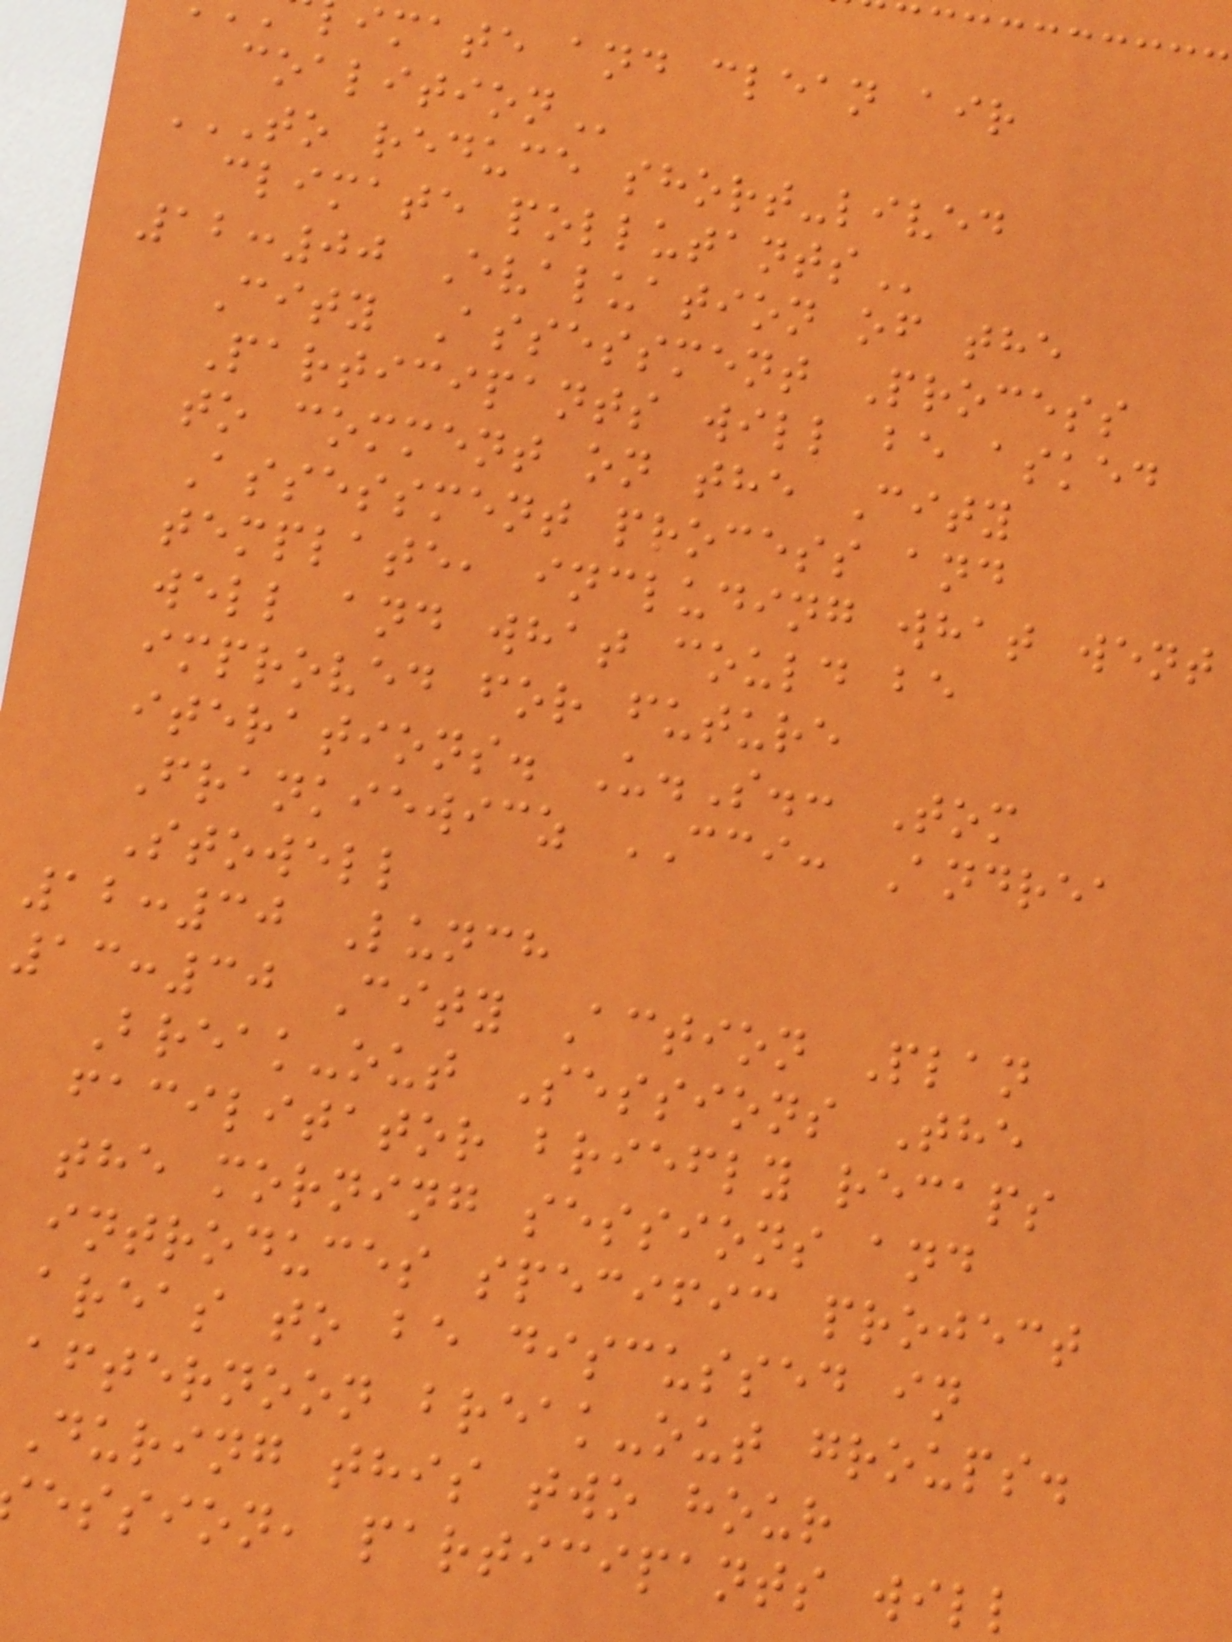imate and clean air
TO REDUCE SHORT-LIVED
climate
12:00 Evaluation of the
City Assessment Process
Participants will be asked
to comment on the City
Assessment process and
template, including what went
well and what could be
improved for future
iterations. U.S.: Tom
Frankiewicz CCI: Andrea
Stowell
12:30 Lunch
13:30 City Action Plan
Break-out Sessions The
facilitator briefly recaps
the morning sessions and
introduces specific project
areas to be discussed in
afternoon break-out groups.
During this two hour
ession, participants will
